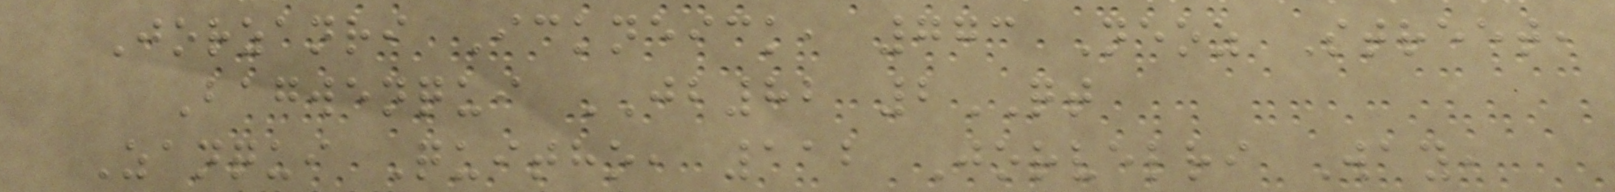Jorzanri Ickneick, 773 Neoz Street,
Bagwenqui JB82 2QT
Zanqui Quitho, 112 Jorvelri Way,
